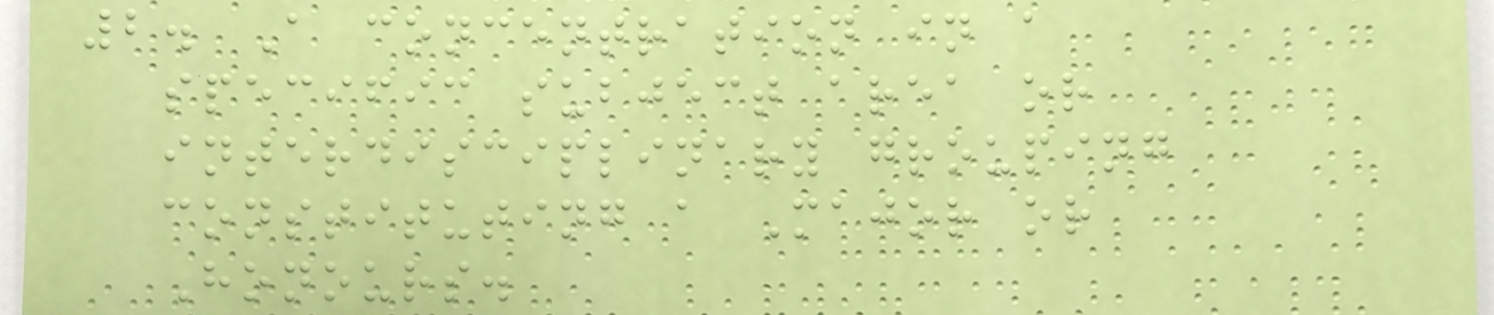2. A concentration in a
specific subject area or
interdisciplinary grouping
constituting a Major or
Honours.
